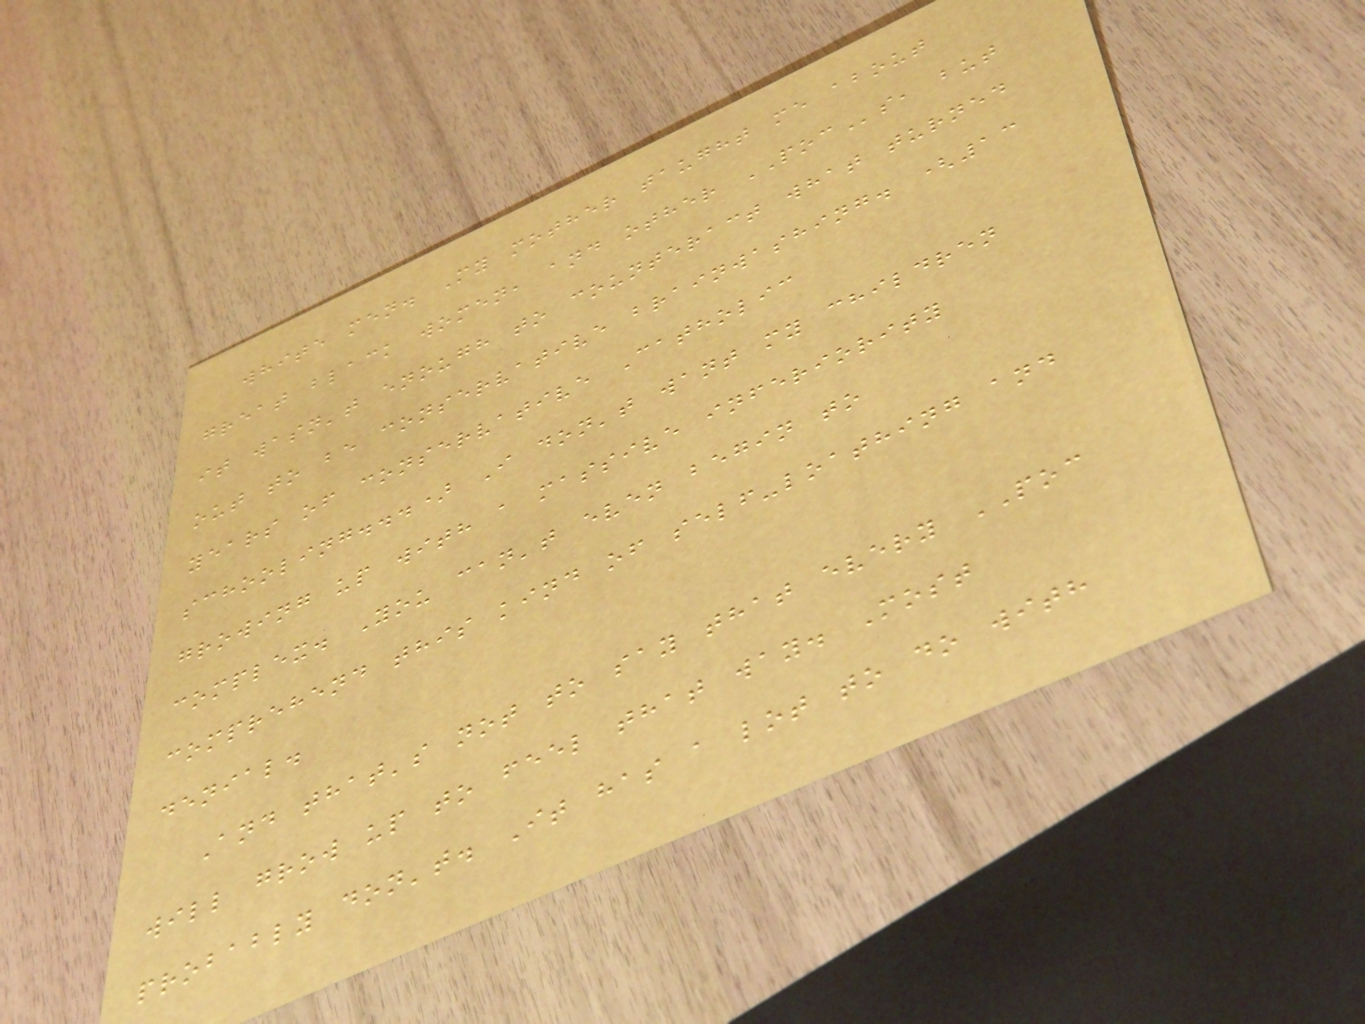white men. My mother taught me about
great black women, and other POCs, but
it wasn't enough to counteract what turned
out to be conservative brainwashing. (13
years of conservative Catholic
schooling...) I don't want my children
growing up with a massive inferiority
complex. You can't even begin to
comprehend this kind of self-loathing and
denial.
And that's not to say that every POC
will grow up to feel that way. Most
probably don't. It has a lot to do with
